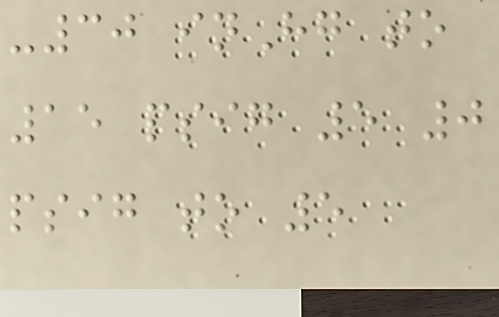-30 inHg to
15 psig 5 0
psig to 5
